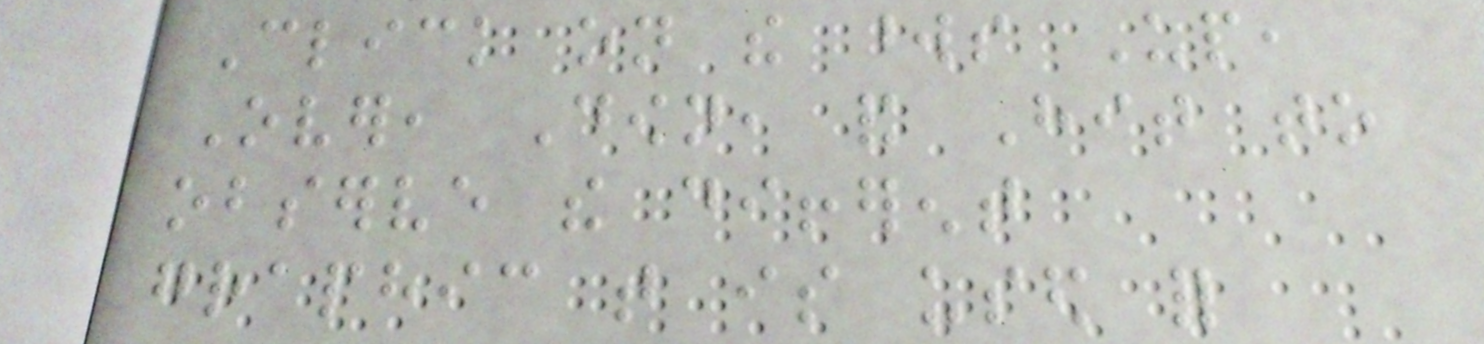Click on the words Up,
Over, Down, and Hit to
observe the different
graphic that is used for
